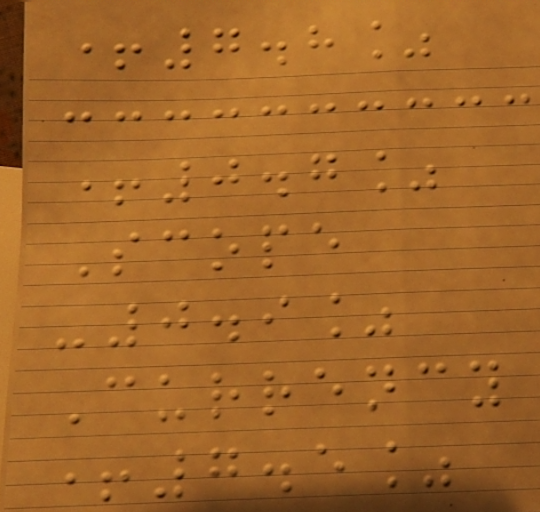+7.8%
+0.7%
Scope
-0.9%
Currency
+7.5%
